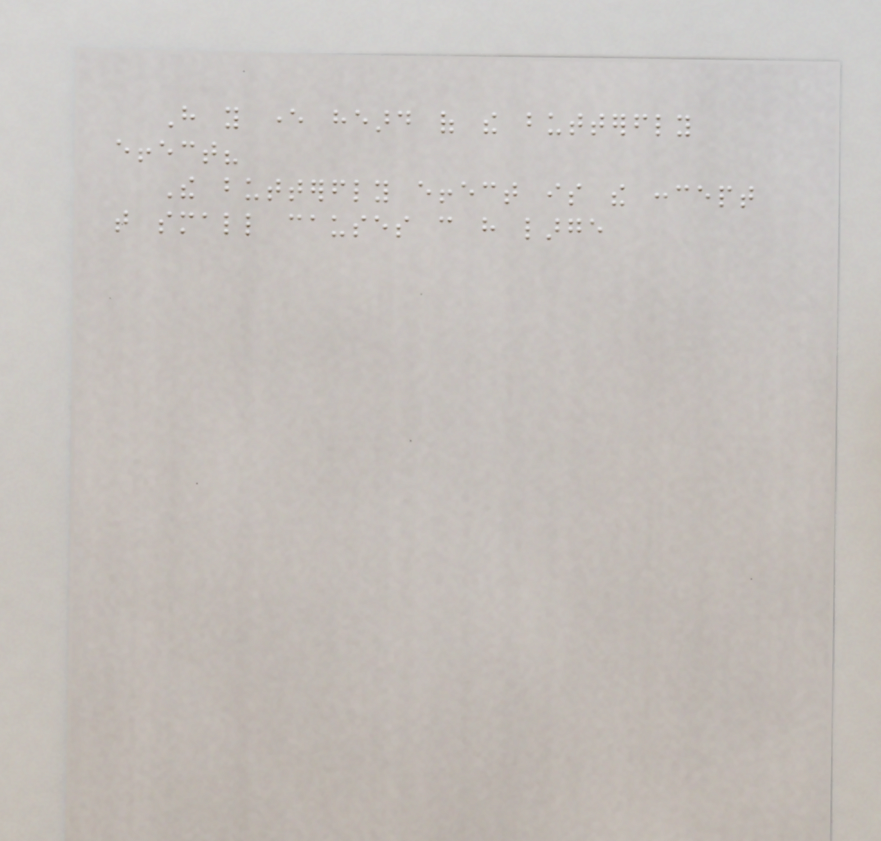Have you ever heard of the butterfly
effect?
The butterfly effect is the concept
that small causes can have large
